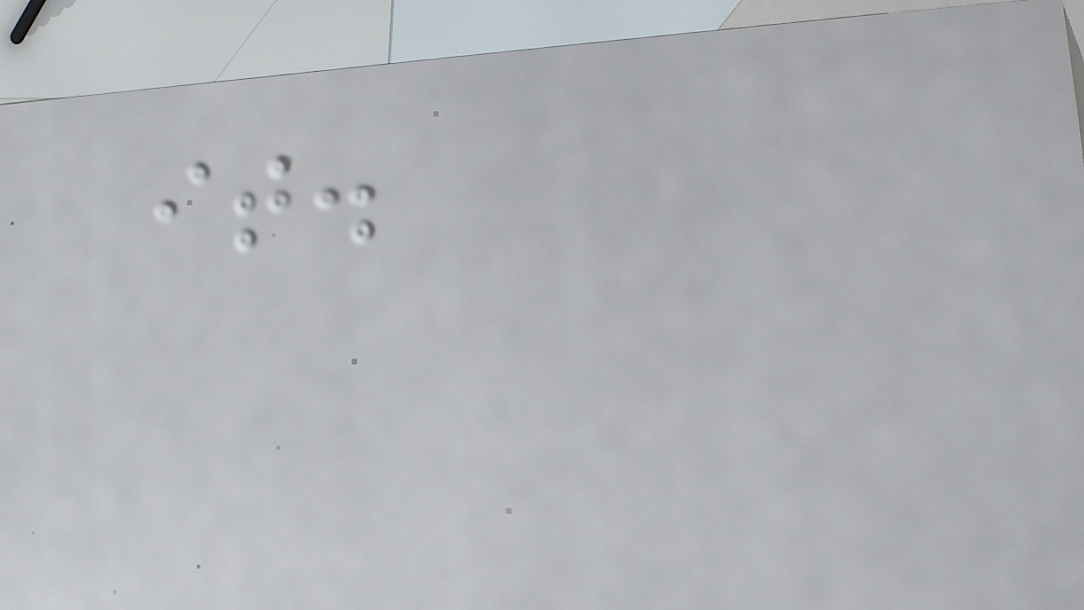it.
